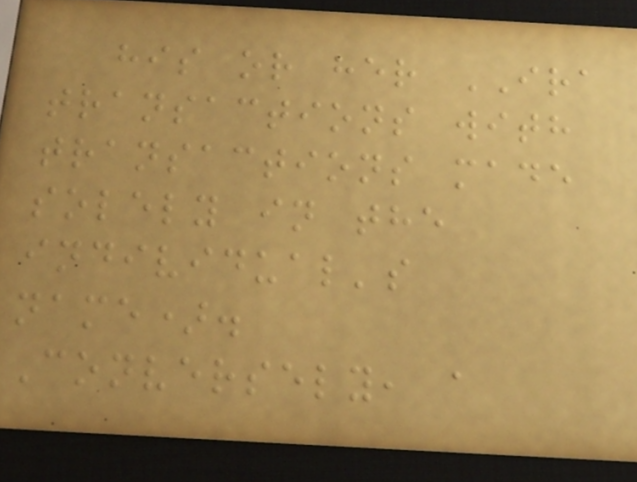his or her IRA
transactions with
transactions made
solely in the
individual's
name).
Conversely, a
